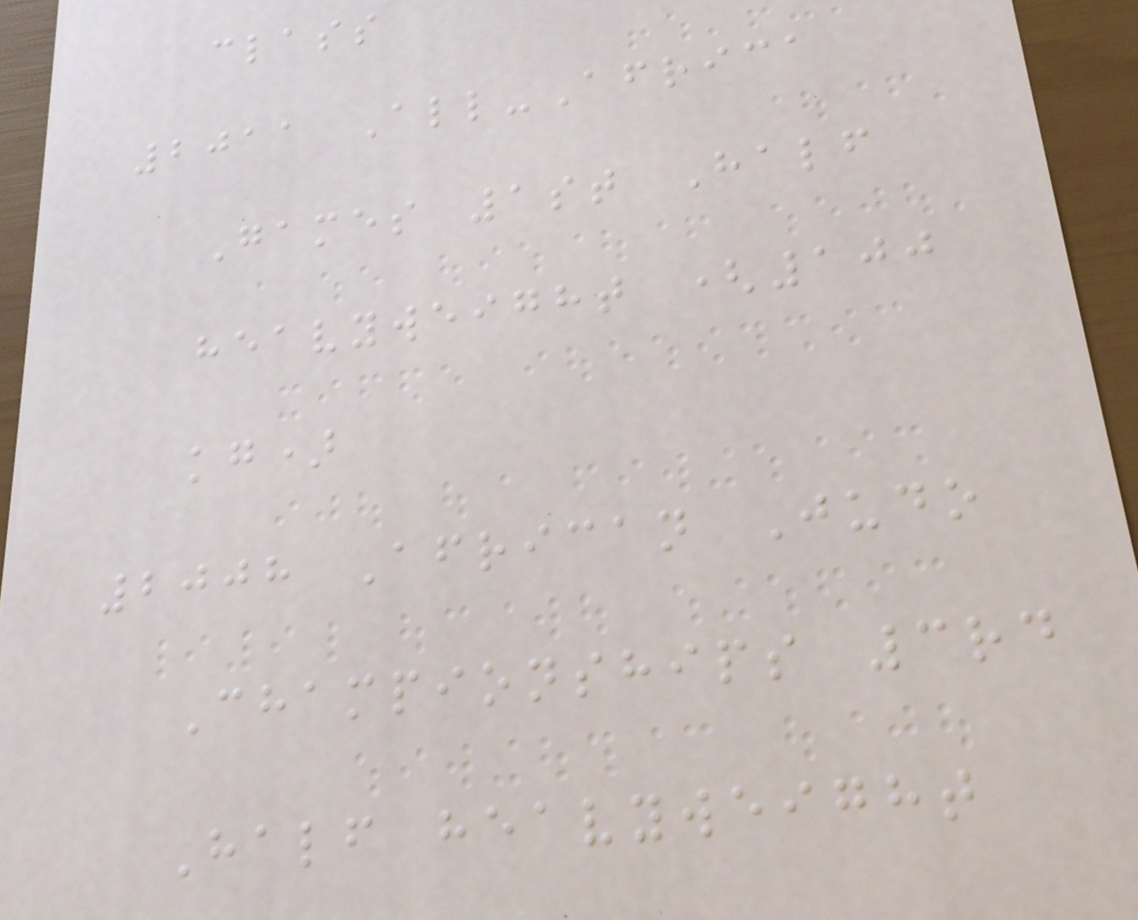class
2011 All-Africa
Games 1st Half
heavyweight (100
kg)
2008 African Judo
Championships 3rd
Half heavyweight
